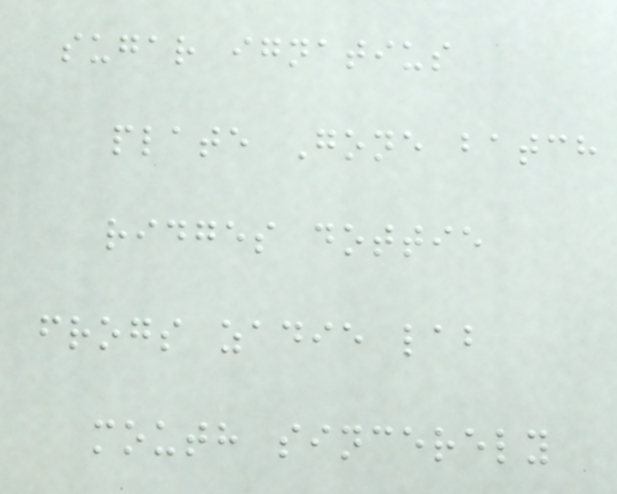sugar ignatius
plate Gone batch
ridges dottie
frogs zadie lab
mouth sincerely
